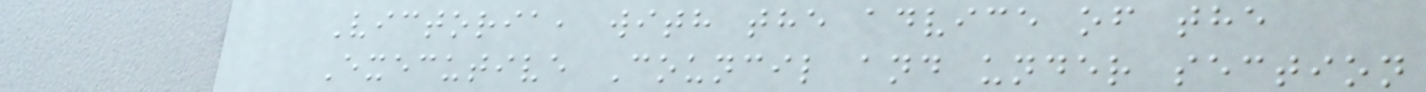Victoria, with the advice of the
Executive Council and under section
